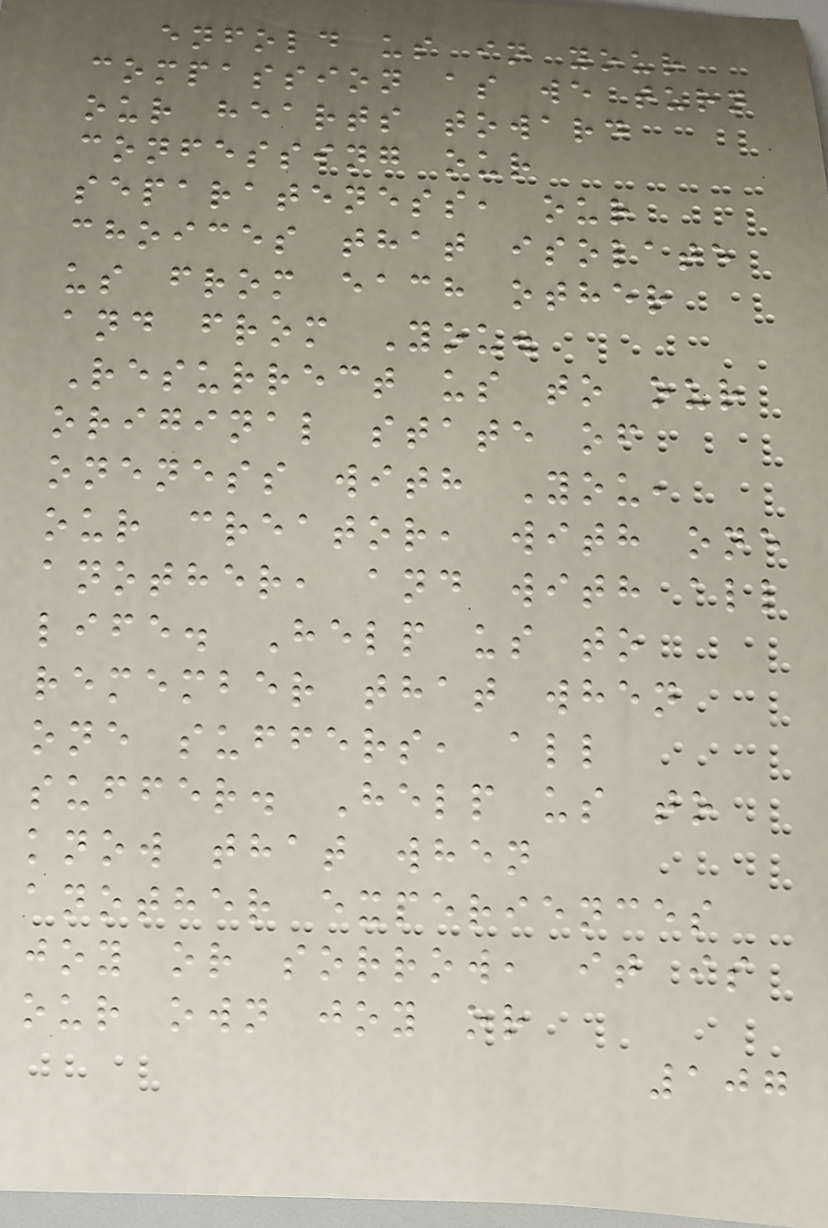enfold us in your
compassion as we turn
our hearts toward
confessing our
separateness, our
choices that isolate
us from each other
and from You.
Resurrect us to our
original state of
oneness with You,
our creator, with one
another, and with all
life. Help us to
remember that when
one suffers, all
suffer. Help us to
know that when
another experiences
joy or sorrow, it is
our own joy or
107
